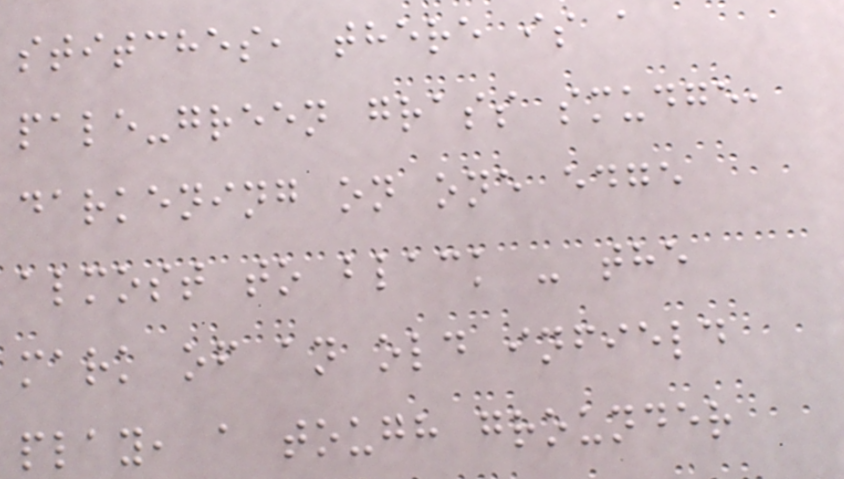stitches, there is a
pale-green grass smudge,
darkening on one edge
almost to black - the
mark of an old infield
play, a tough grounder
